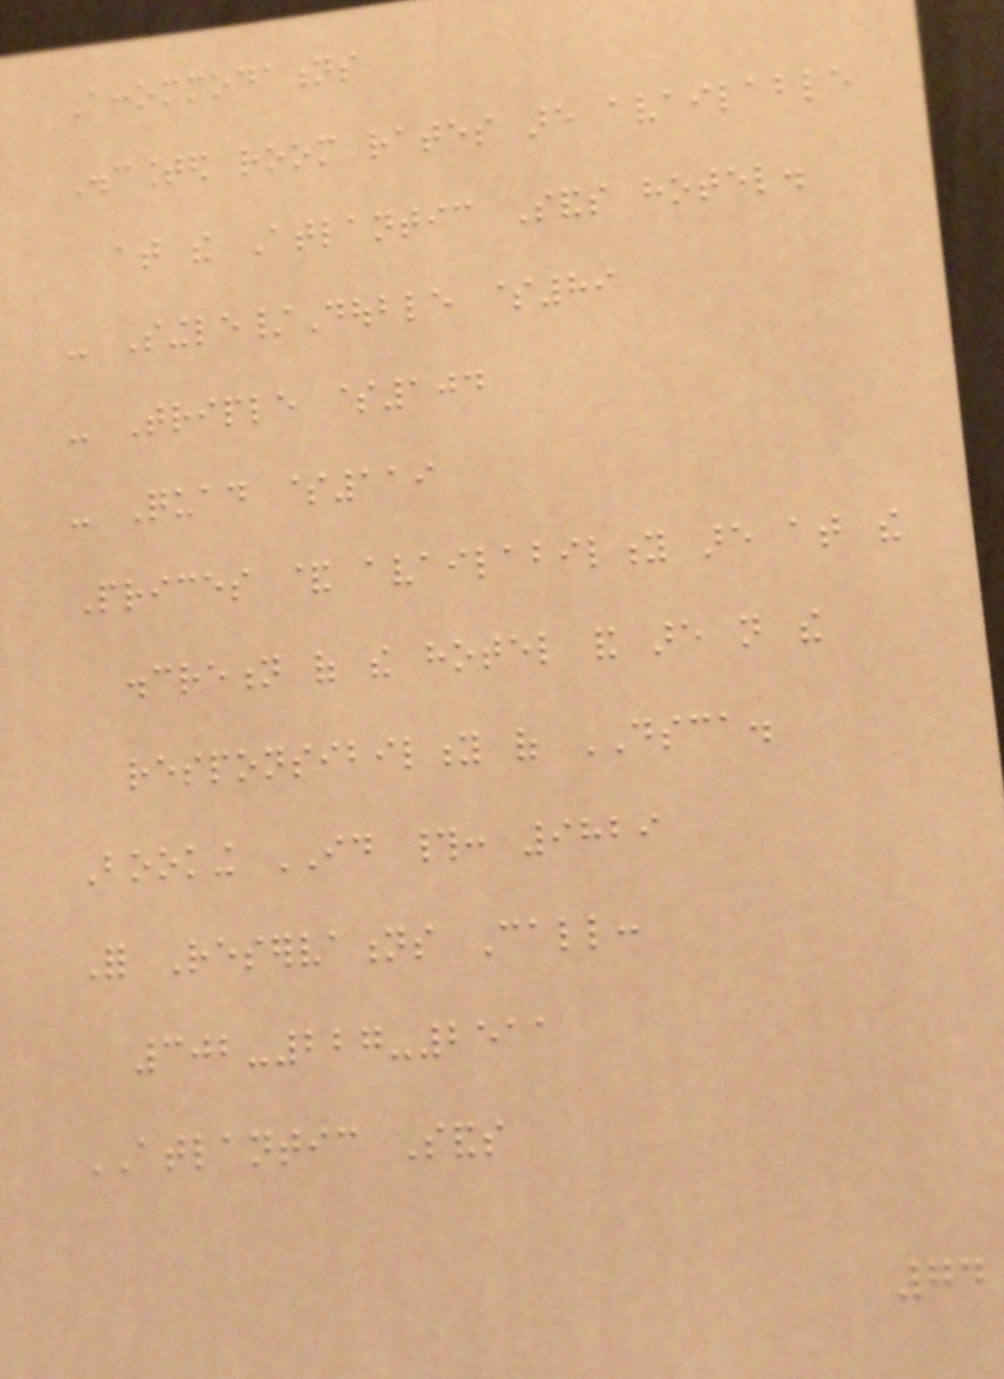Accommodations
Discounted room rates are available
at the Atlantic Sands hotel.
- Single/Double $89
- Triple $104
- Quad $119
Prices & availability are at the
discretion of the hotel and are not the
responsibility of DSCA.
Booking ID #: 9829
For Reservations Call:
302-227-2511
ATLANTIC Sands
74
